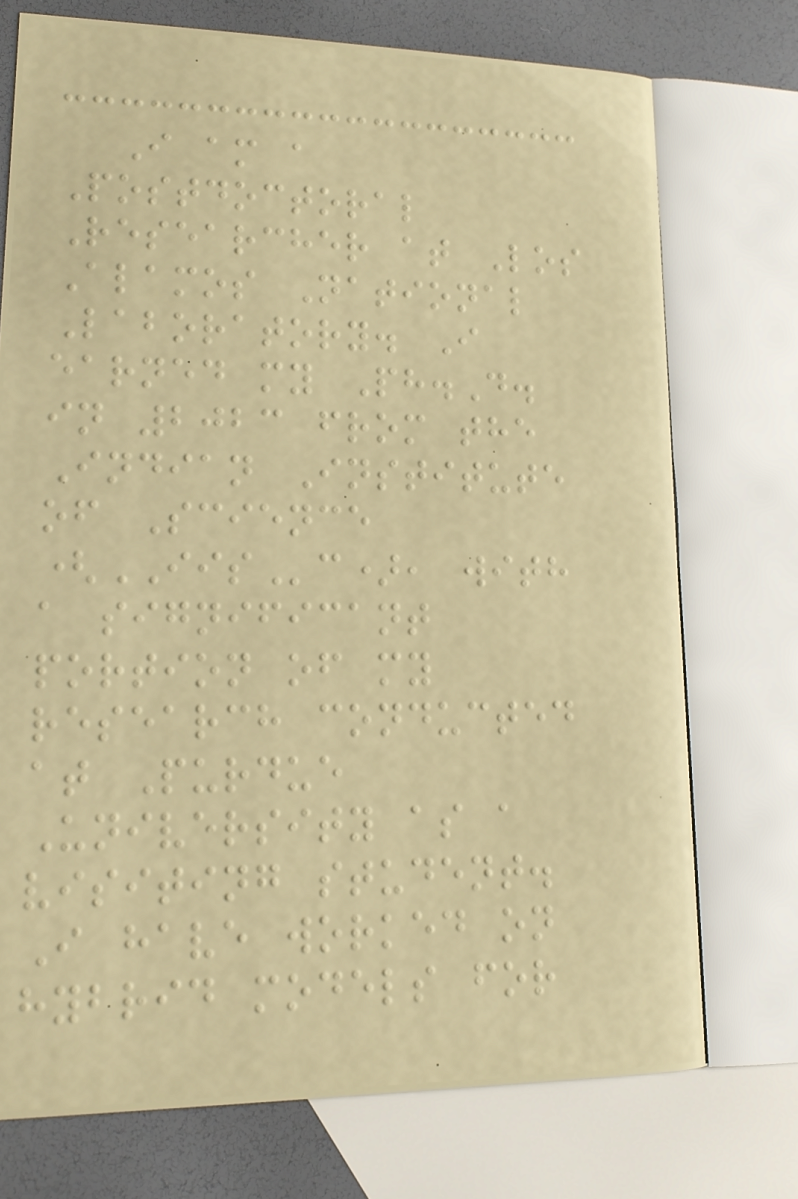I am a
Postdoctoral
Researcher at Los
Alamos National
Laboratory. I
earned my Ph.D.
in 2023 from the
Indian Institute
of Science
(IISc), with
a significant
portion of my
research conducted
at Purdue
University as a
visiting student.
I have worked on
hybrid models for
